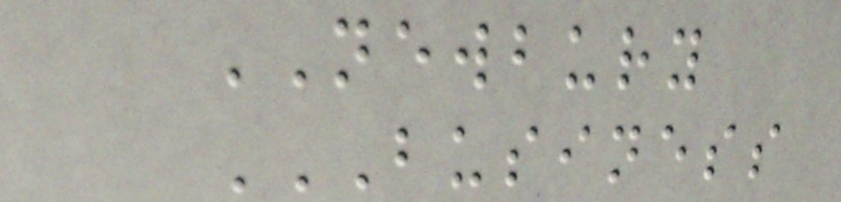NEWBURY
BUSINESS
